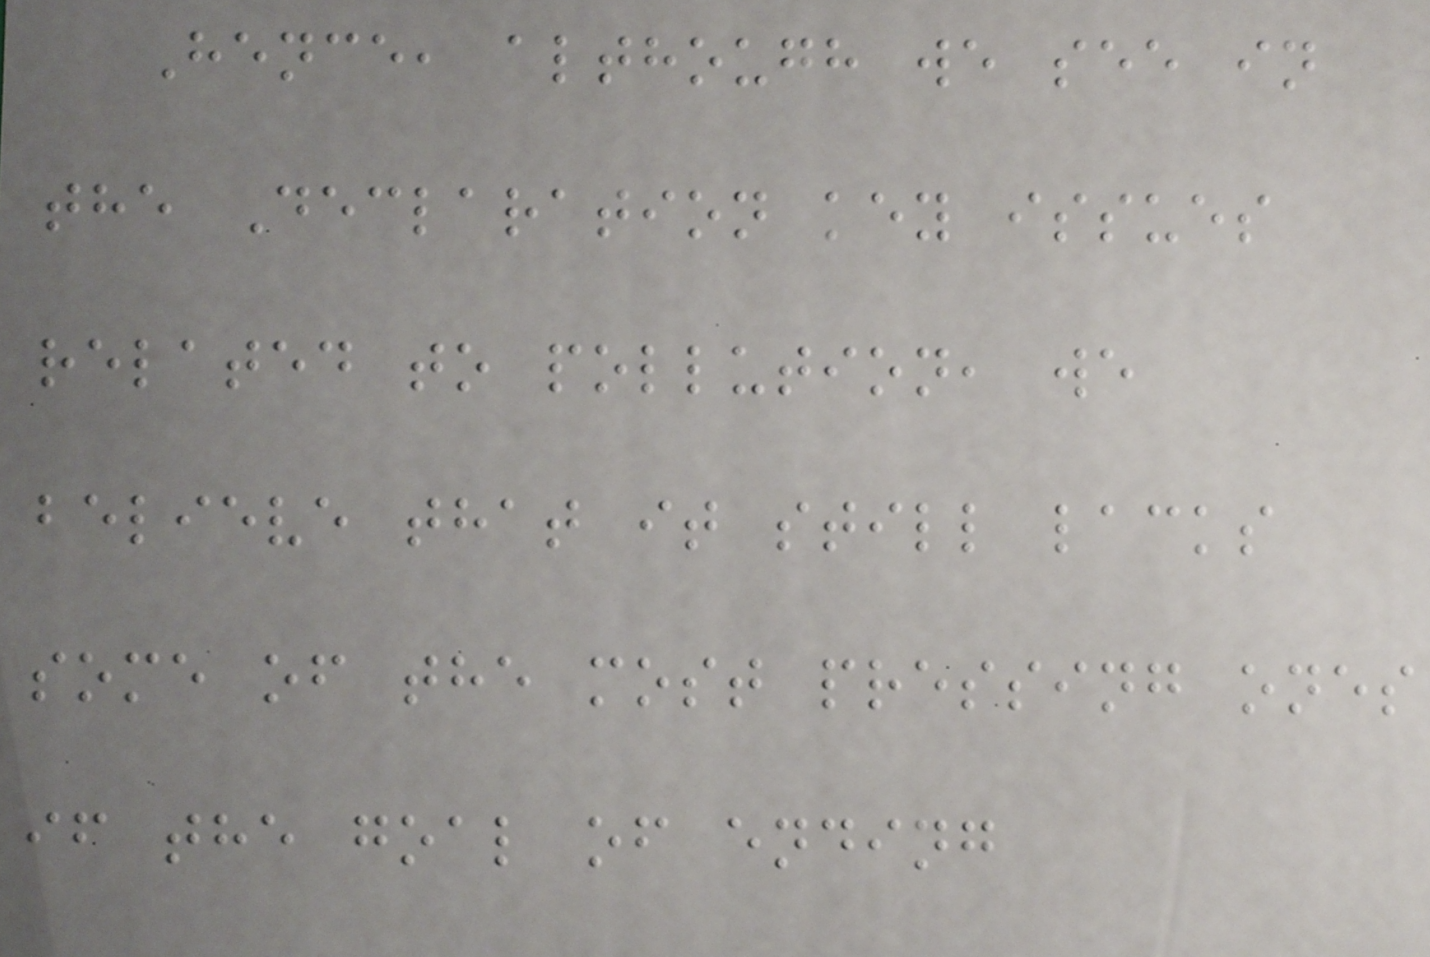Hence, although we see in
the Declaration key issues
related to pollution, we
believe that it still lacks
some of the most pressing ones
if the goal of ending
